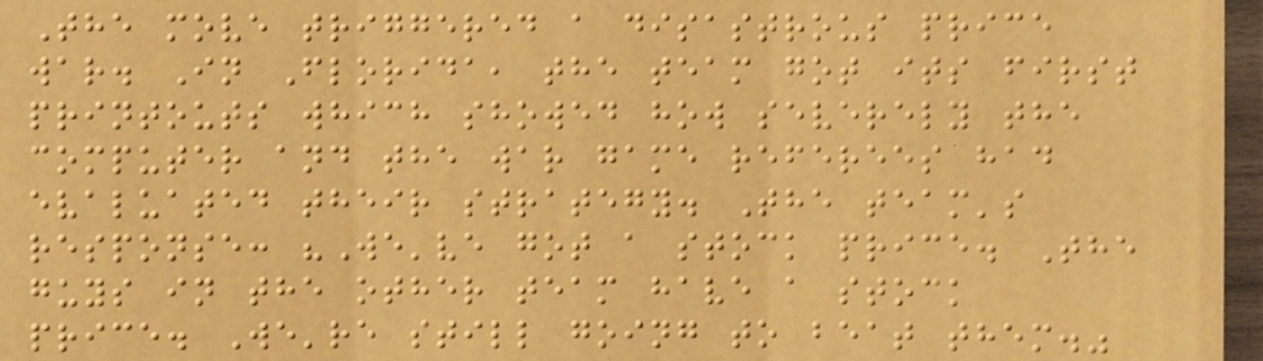The move triggered a disastrous price
war. In Florida, the team got its first
printouts which showed how severely the
computer and the war game referees had
evaluated their strategy. The team's
response: "We've got a stock price. The
guys in the other team have a stock
price. We're still going to beat them."
